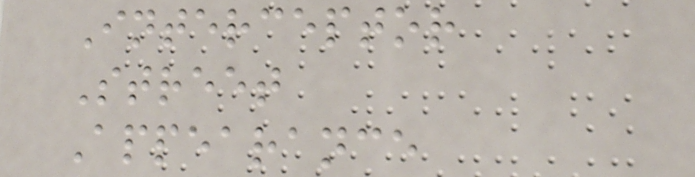Interceptor
Street
Appearance
